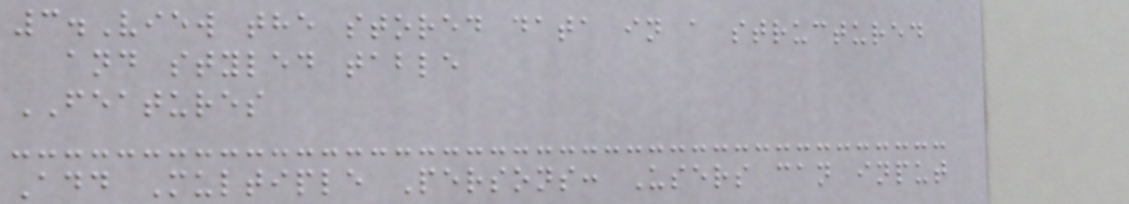3.View the stored data in a structured
and styled table
FEATURES
Add Multiple Persons: Users can input
